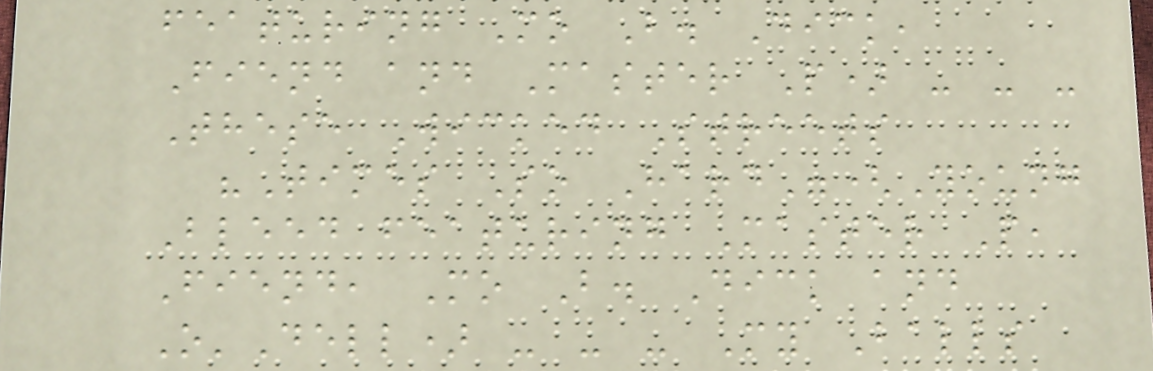featuring Mo B. Dick,
Fiend and Master P) - - -
These Wicked Streets
"Times So Hard"(Young
Bleed featuring Master P,
Fiend, Mo B. Dick and
O'Dell) - - - My Balls
